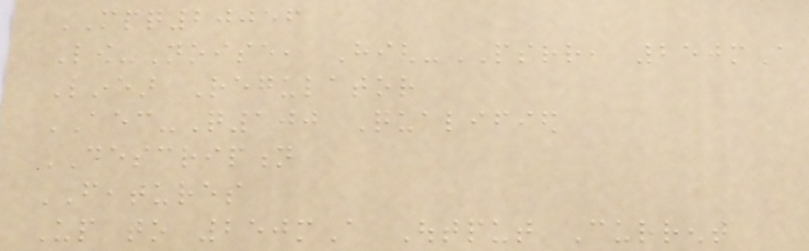MPQ20056
Low-Noise, High-PSRR, 250mA
Linear Regulator
AEC-Q100 Qualified
DESCRIPTION
FEATURES
Up to 250mA Output Current
